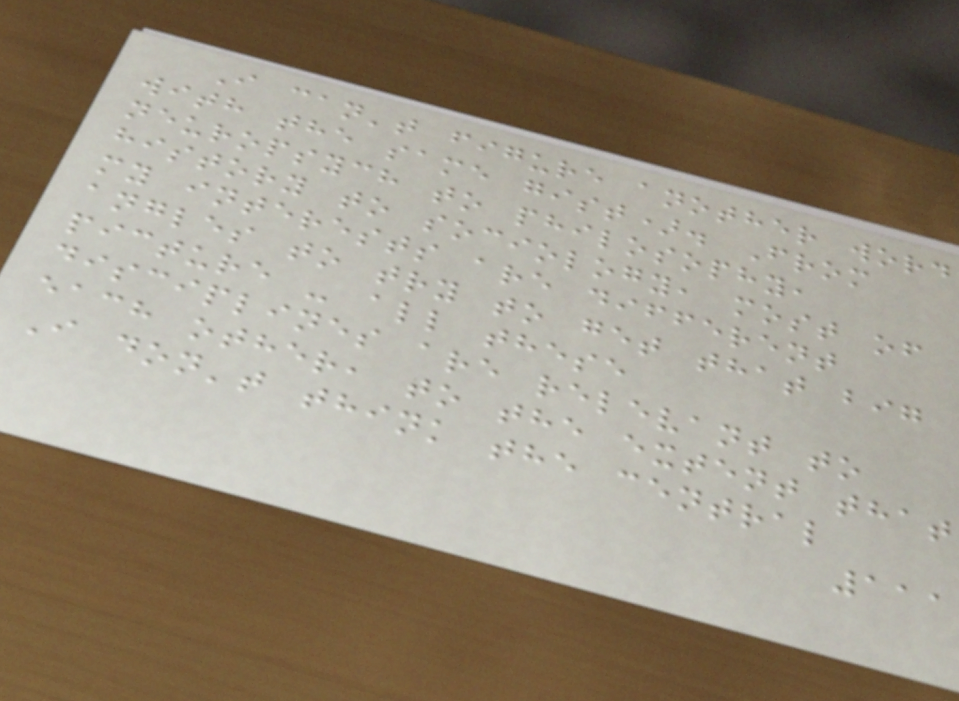I can't figure another word
with the same gist). From
neuropsych to philosophy,
history to sociology, most of
my interests are different
angles to try to get that big
picture - all these
disciplines are relevant to
each other, to the extent that
I don't think the central
111
